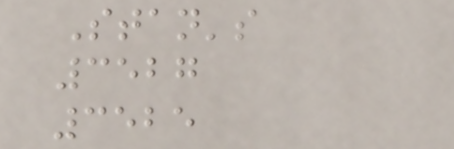Stan's
3527
3525
